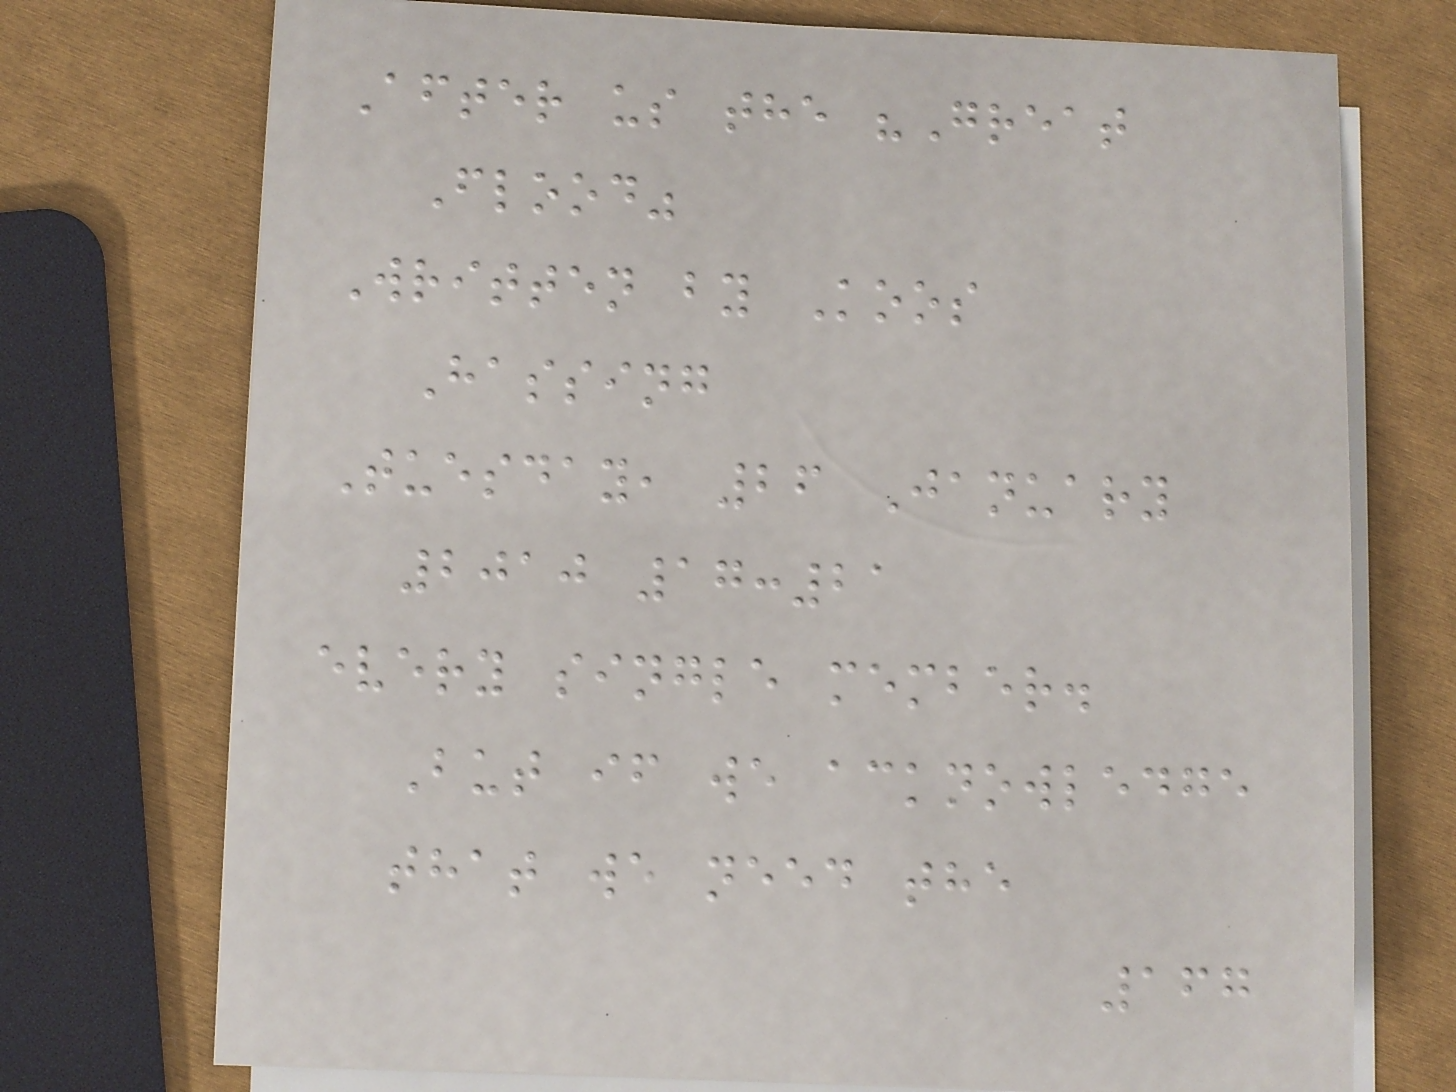After us the "Great
Flood"
Written by Koos
Hassing
Tuesday, 26 January
2010 17:21
every single member.
But if we acknowledge
that we need the
167
